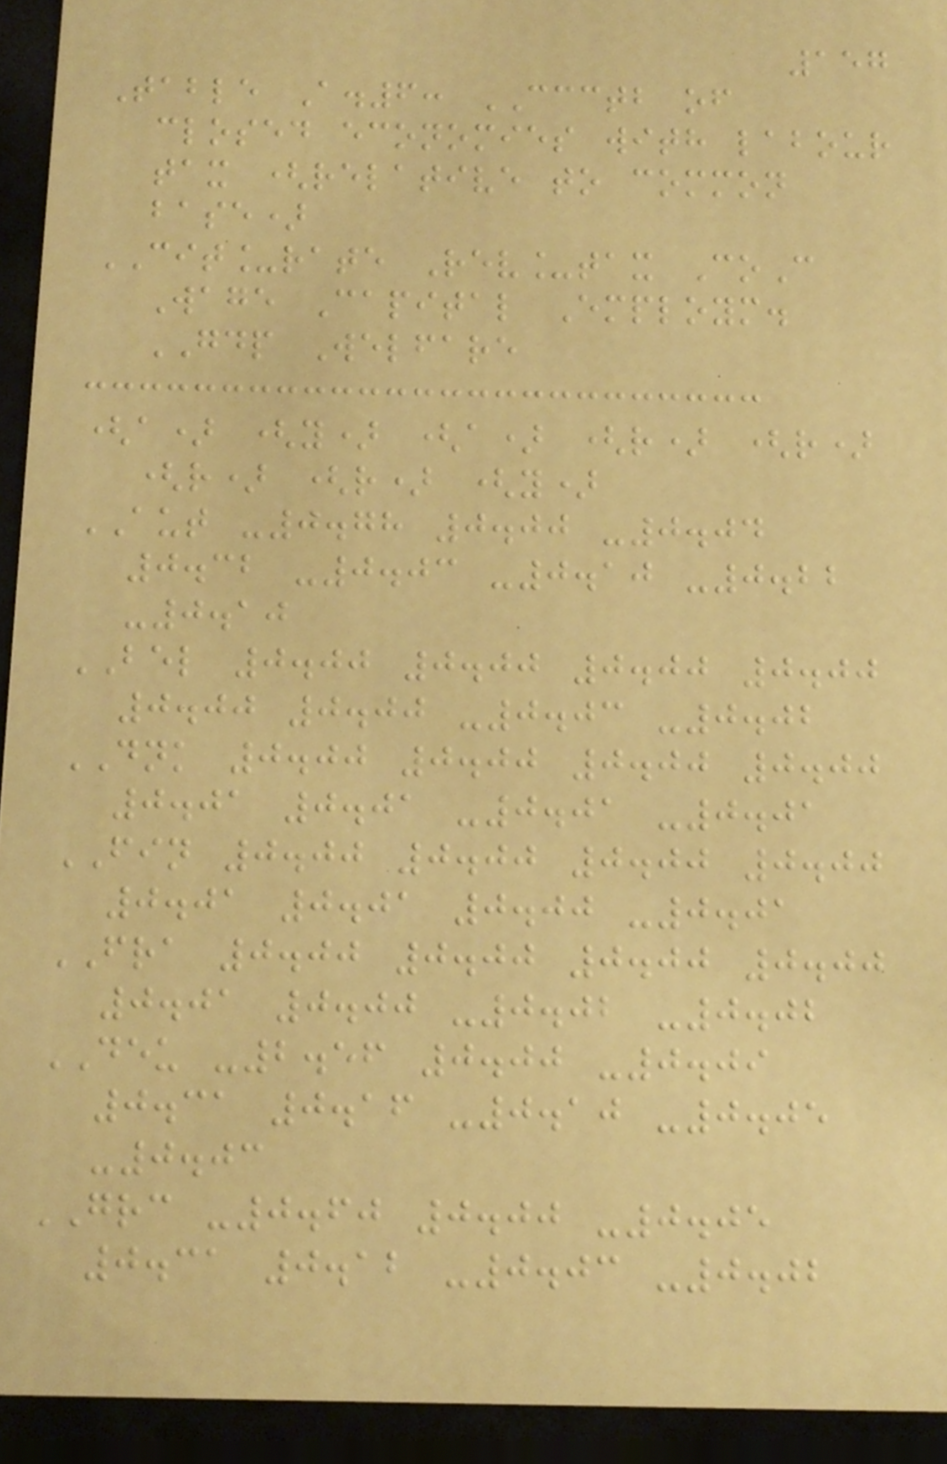157
Table A.6: CCCTB of
closed economies with labour
tax (relative to common
base)
CIT_rate Rev_tax CoC
Wage Capital Employm.
GDP Welfare
(a) (y) (a) (r) (r)
(r) (r) (y)
AUT -0.78 0.00 -0.04
0.32 -0.03 -0.10 -0.22
-0.10
BEL 0.00 0.00 0.00 0.00
0.00 0.00 -0.03 -0.02
DNK 0.00 0.00 0.00 0.00
0.01 0.01 -0.01 -0.01
FIN 0.00 0.00 0.00 0.00
0.01 0.01 0.00 -0.01
FRA 0.00 0.00 0.00 0.00
0.01 0.00 -0.02 -0.02
DEU -2.56 0.00 -0.09
0.31 0.16 -0.10 -0.05
-0.03
GRC -0.60 0.00 -0.05
0.31 0.12 -0.03 -0.02
